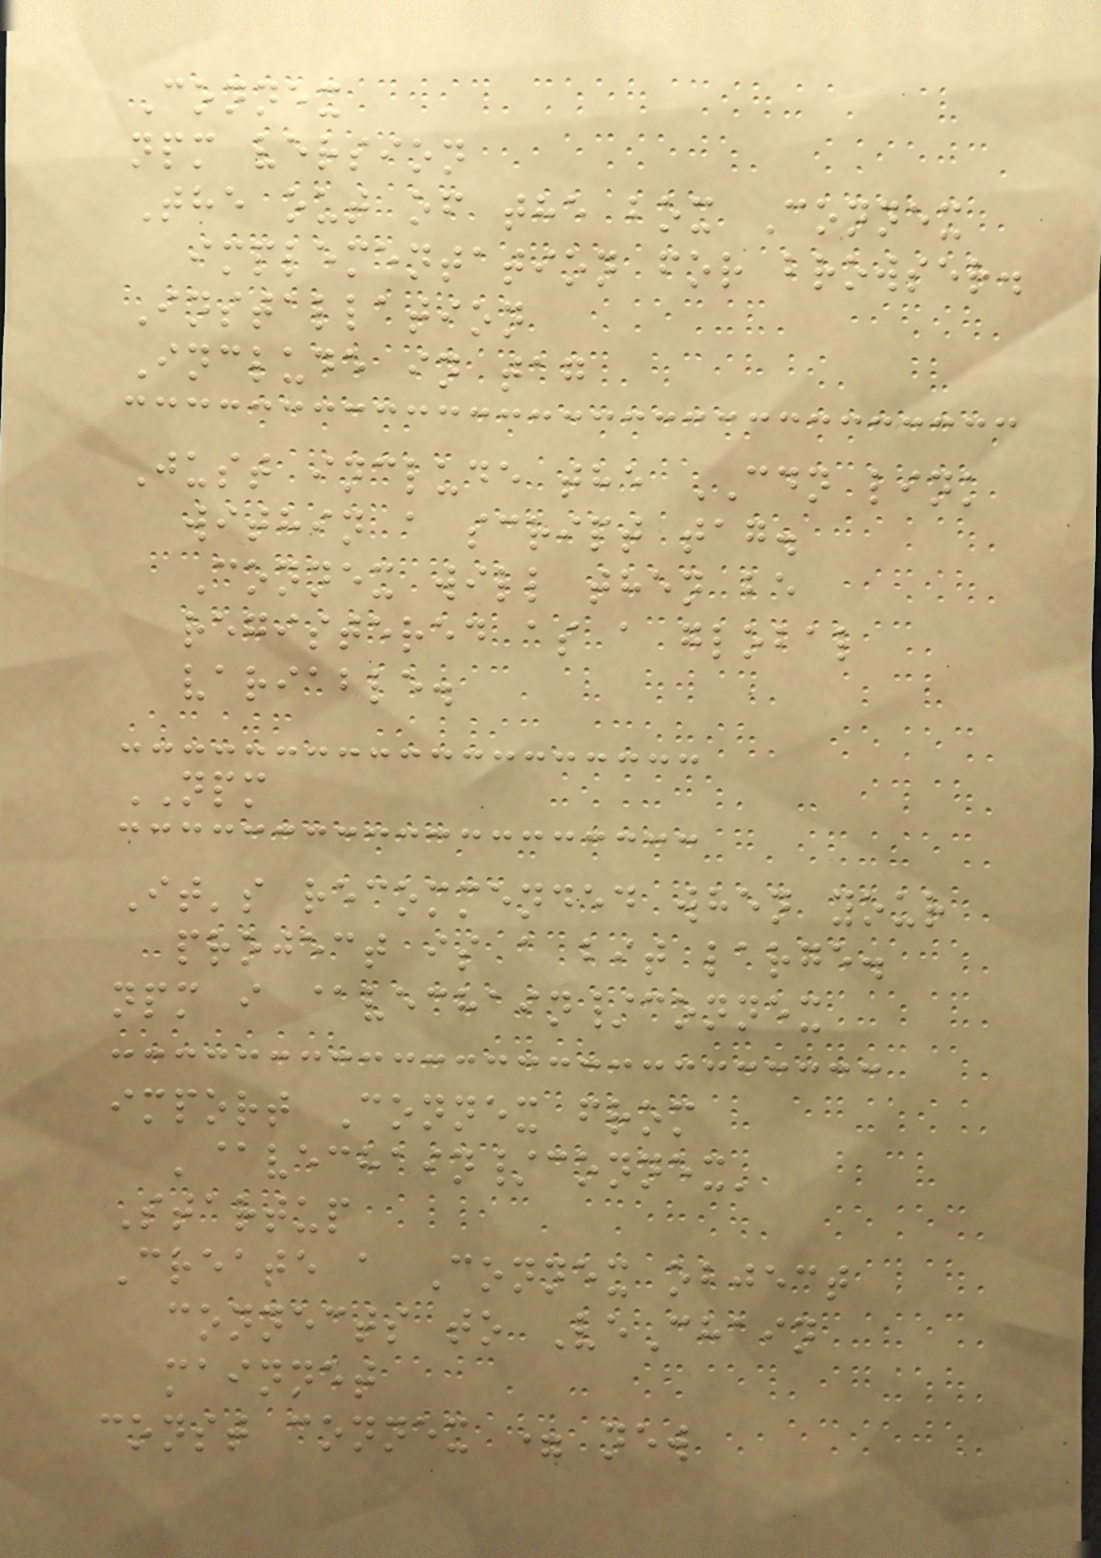Connex
npm version
The out of the box Connex
implementation for browser.
Installation
Include in tag
Just include the CDN link
within a script tag.
Connex will then be
registered as a global
variable.
NPM
It's recommended when your
project is a bit large.
npm i @vechain/connex
import Connex from
'@vechain/connex'
Startup
Create a Connex object
connects to VeChain
mainnet
const connex = new
